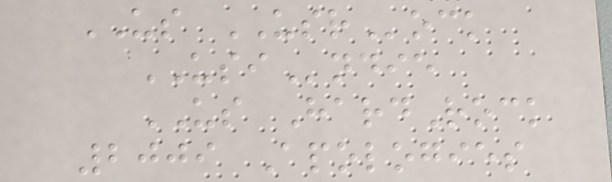US USRock
USIndie
US HardRock
2009 Apologies
